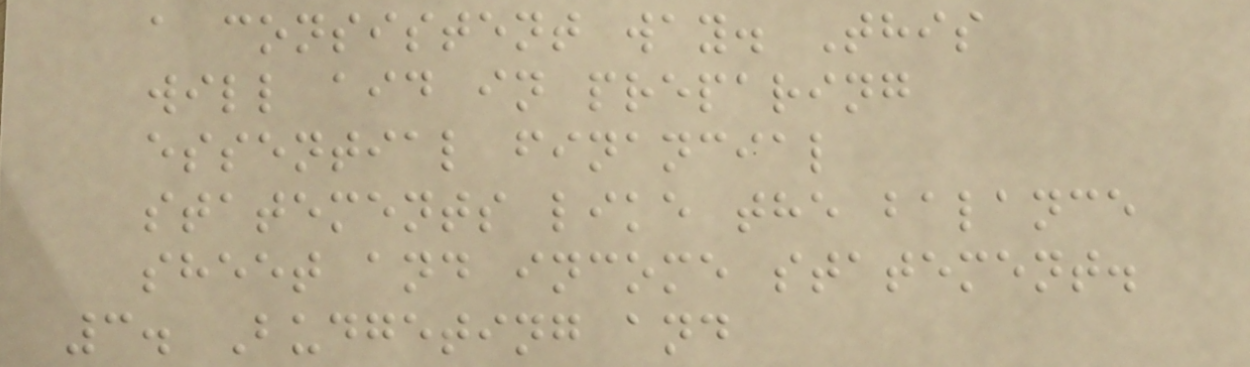a consistent way. This
will aid in preparing
essential financial
statements like the balance
sheet and income statement.
3. Budgeting and
